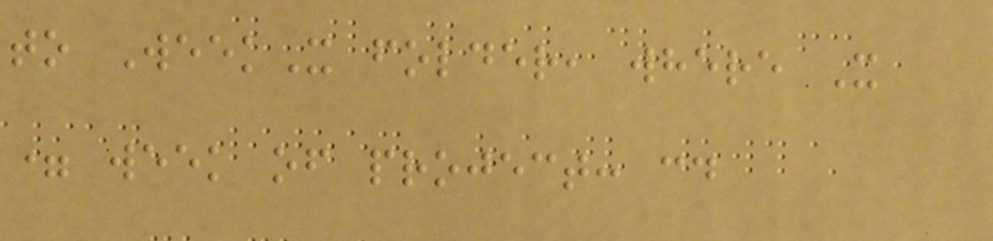to WeekX folder, where X
= week of project: cd
